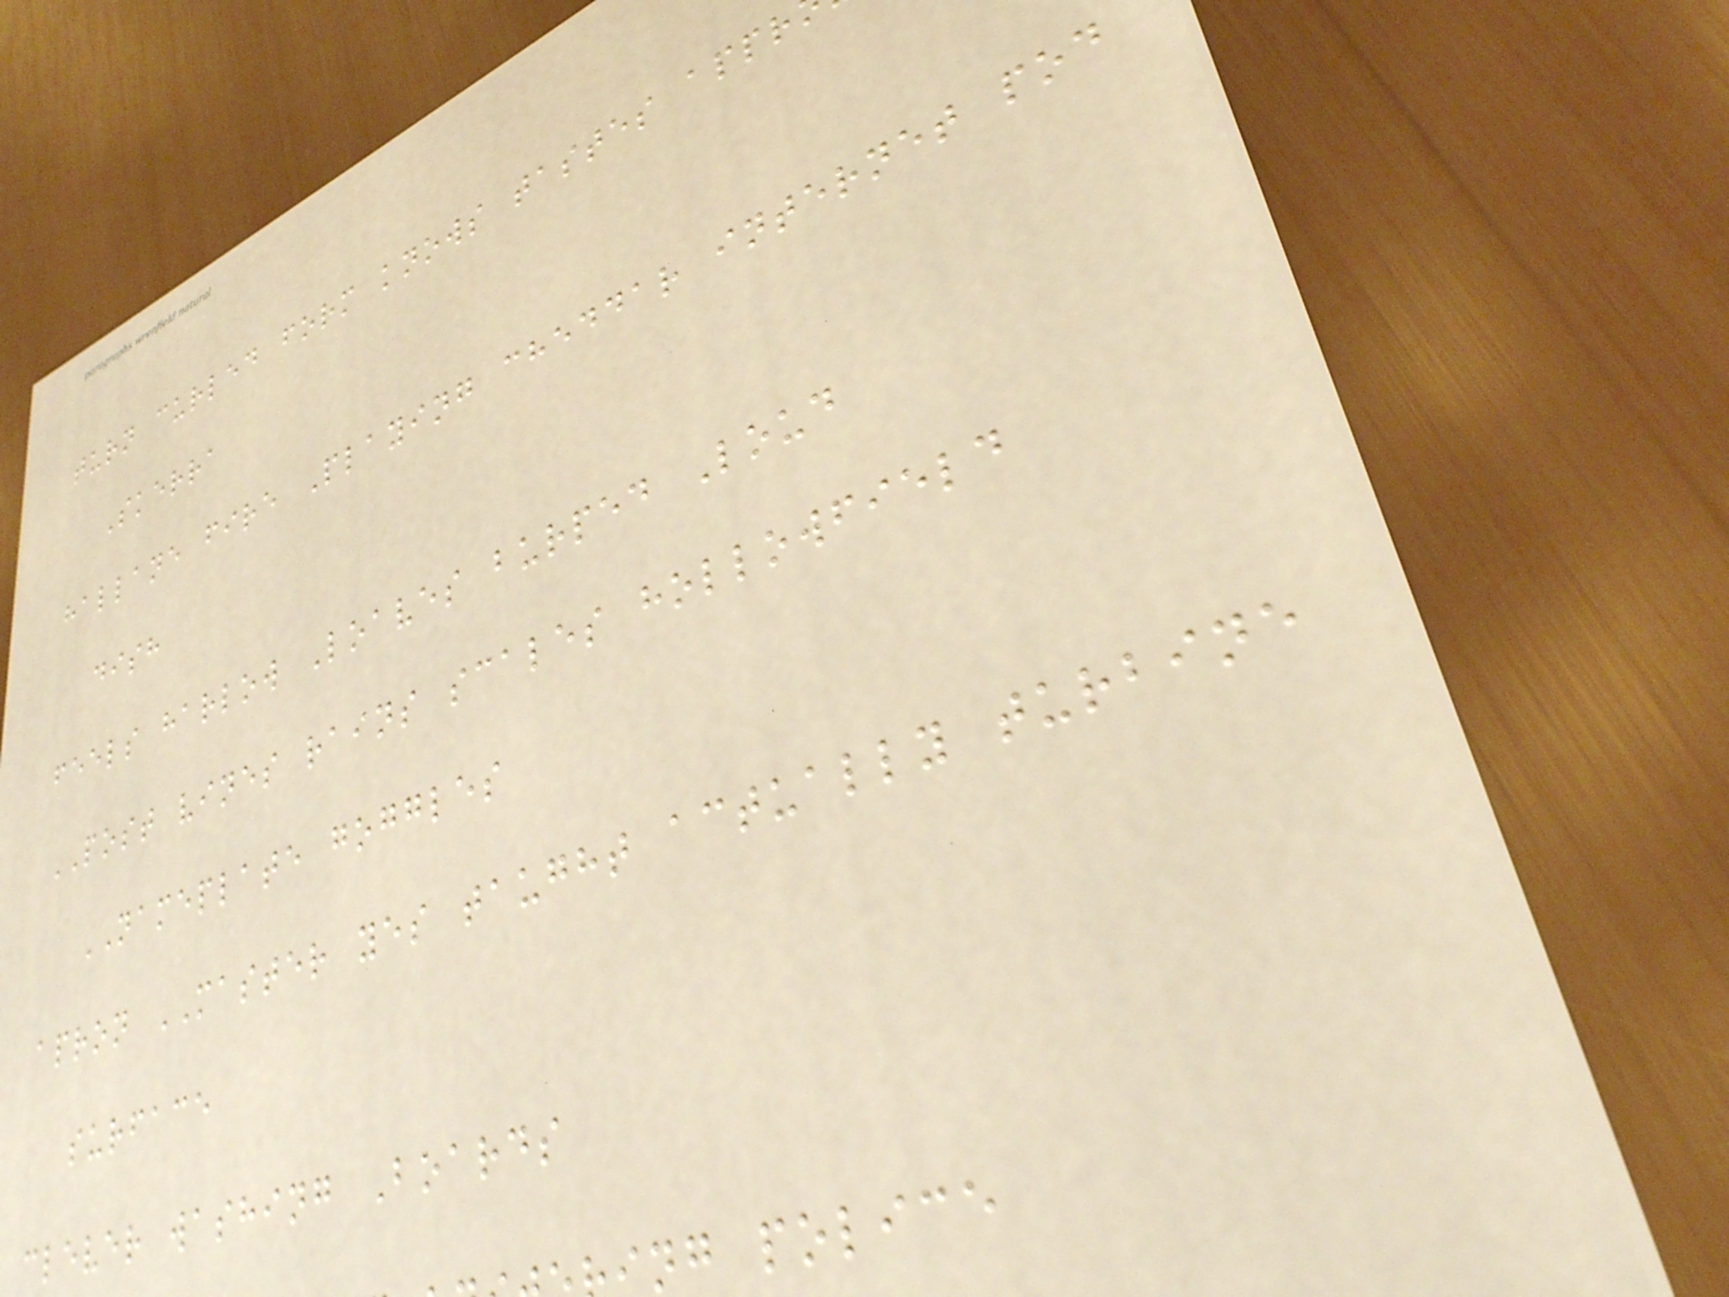turn curled form knows tastes appr
Skerra
hallane fire Playing cheddar internet pod
dish
feels harlow Loaves burped Loud
POST vines rains scales hollowfield
NAMEPLATE goggles
apron MASTER yes taught actually turbine
surface
clever washing Boards
ng police
